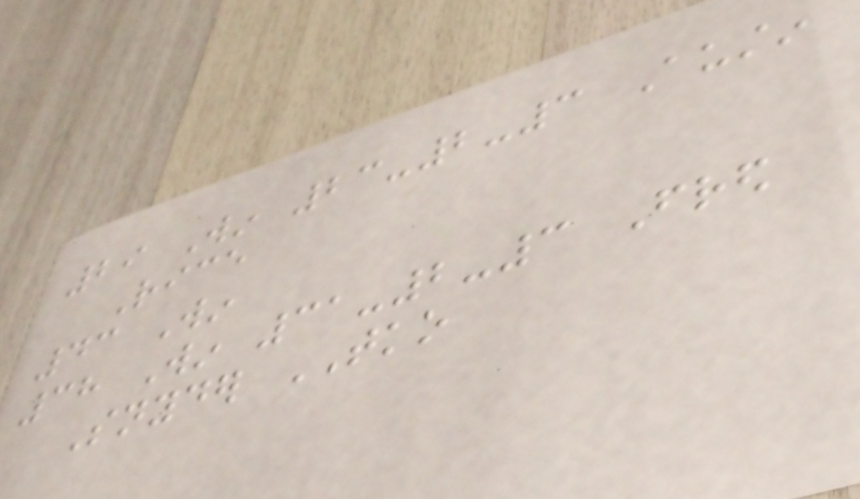29 Win 23-2-3 Austin
Rice
43 Win
38 Win 31-2-3 Fred
Snyder TKO
